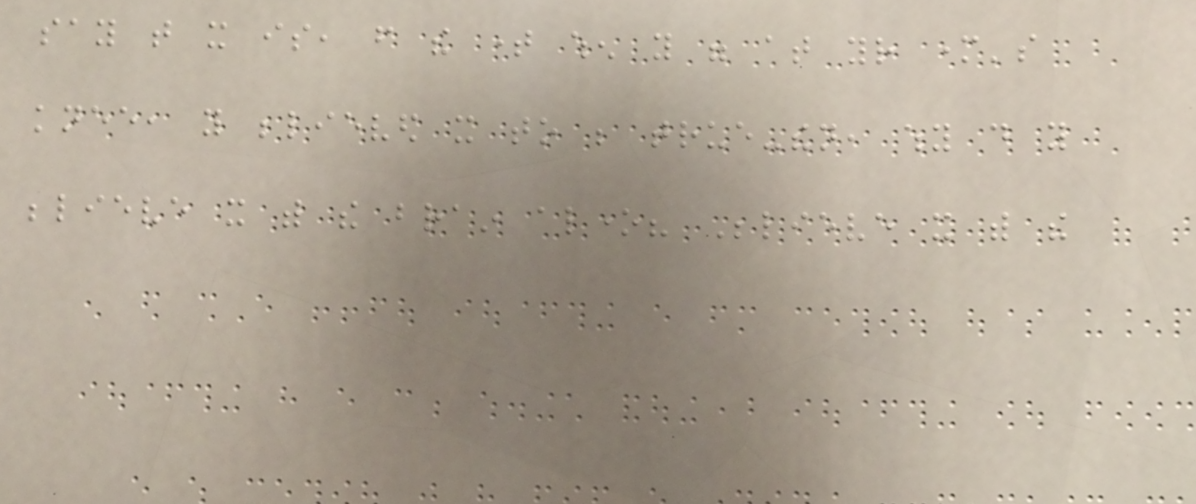say that it is, from the time when you were at your mother's
knee, you believed it to be true-then, why do you
believe it with the brain alone? Believe it with the
